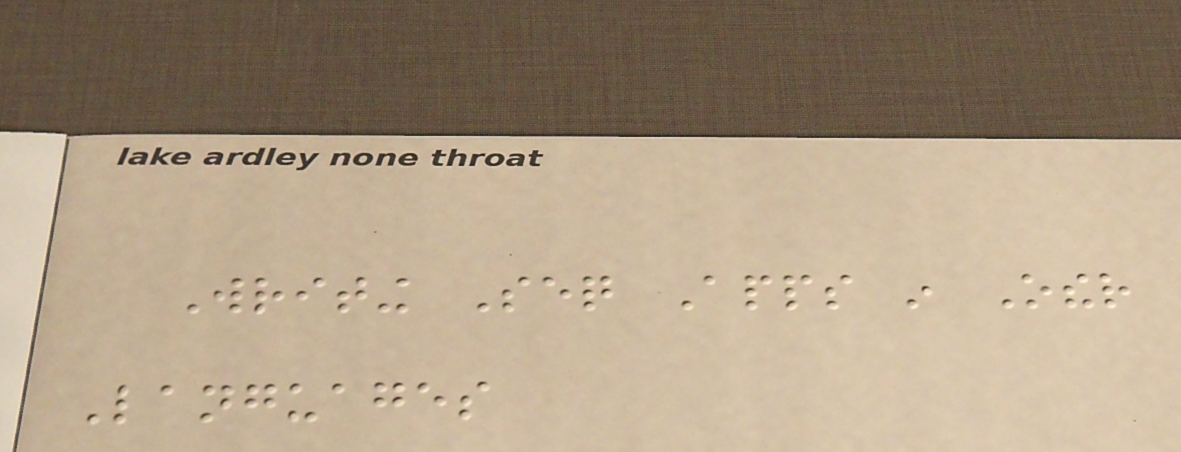Writing Seq Apps in Other
Languages
